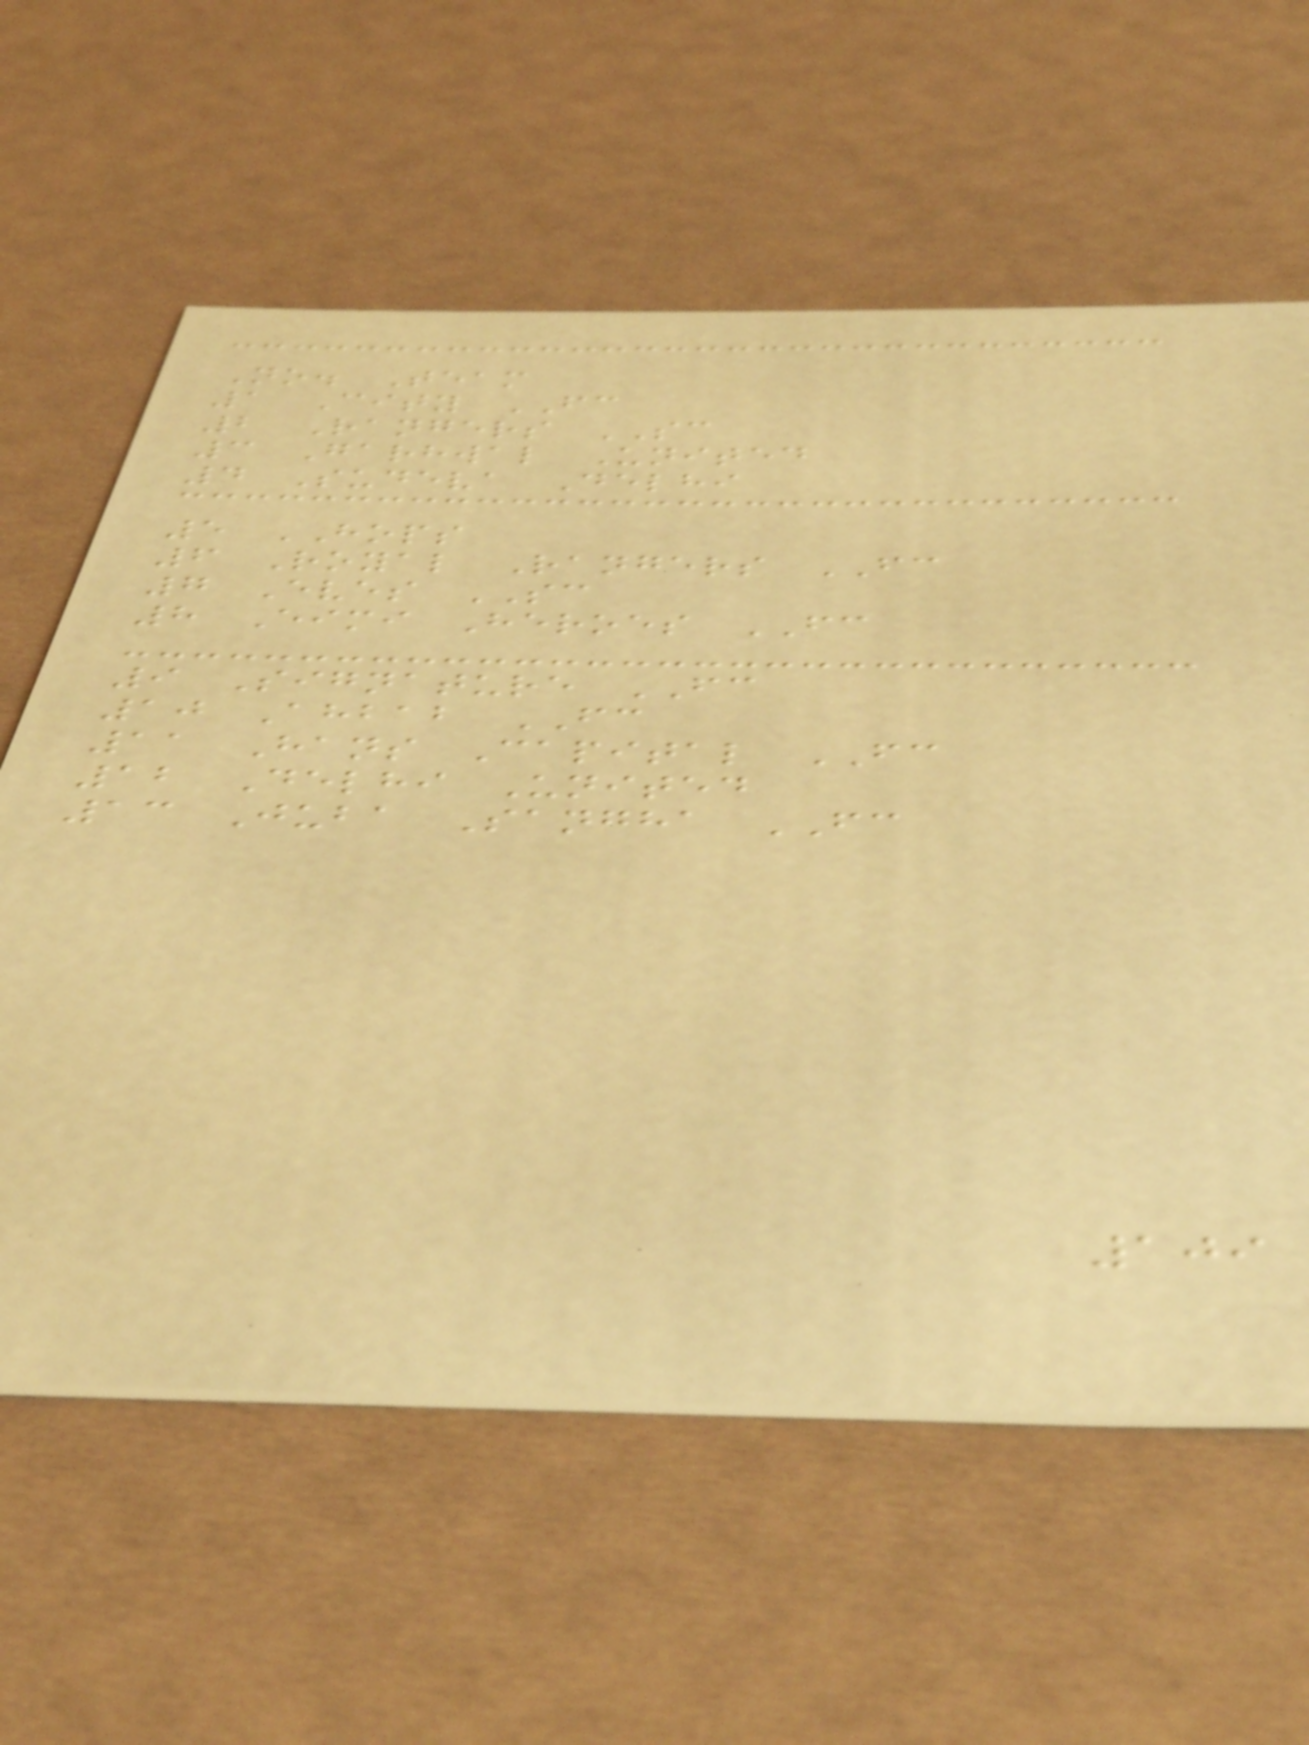No. Team
1 City FC
2 Rangers SC
3 Garhwal United
4 Sudeva Delhi
5 HOPS
6 Royal Rangers FC
7 Eves SC
8 Eimi Heroes FC
9 Signature FC
10 Ahbab FC
11 Hans Capital FC
12 Delhi United
13 Juba Sangha FC
109
